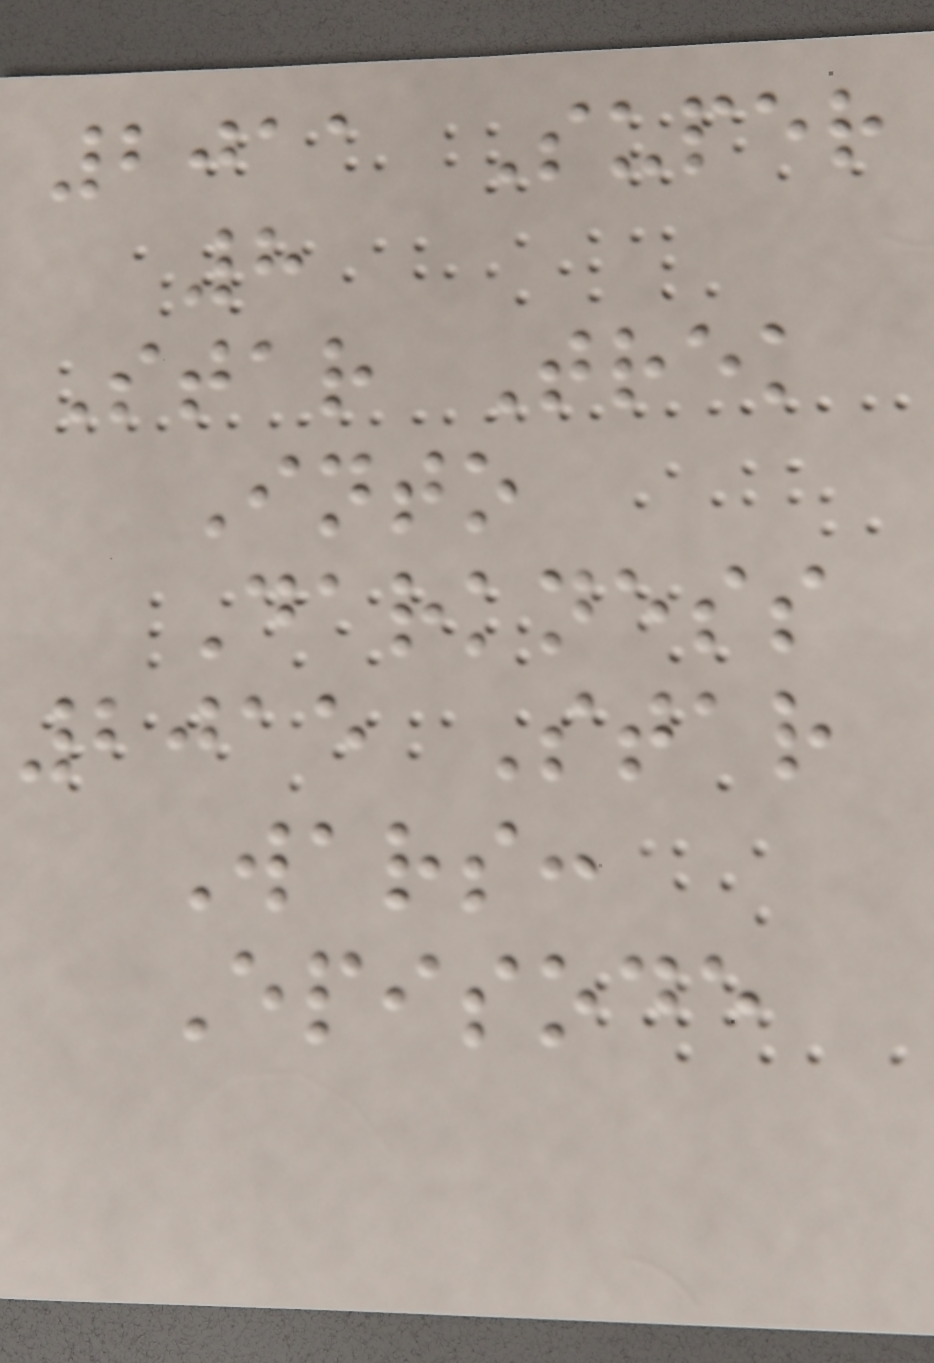2011 Super
8
Star Trek
Into
Darkness
2015 Star
Wars:
Episode
